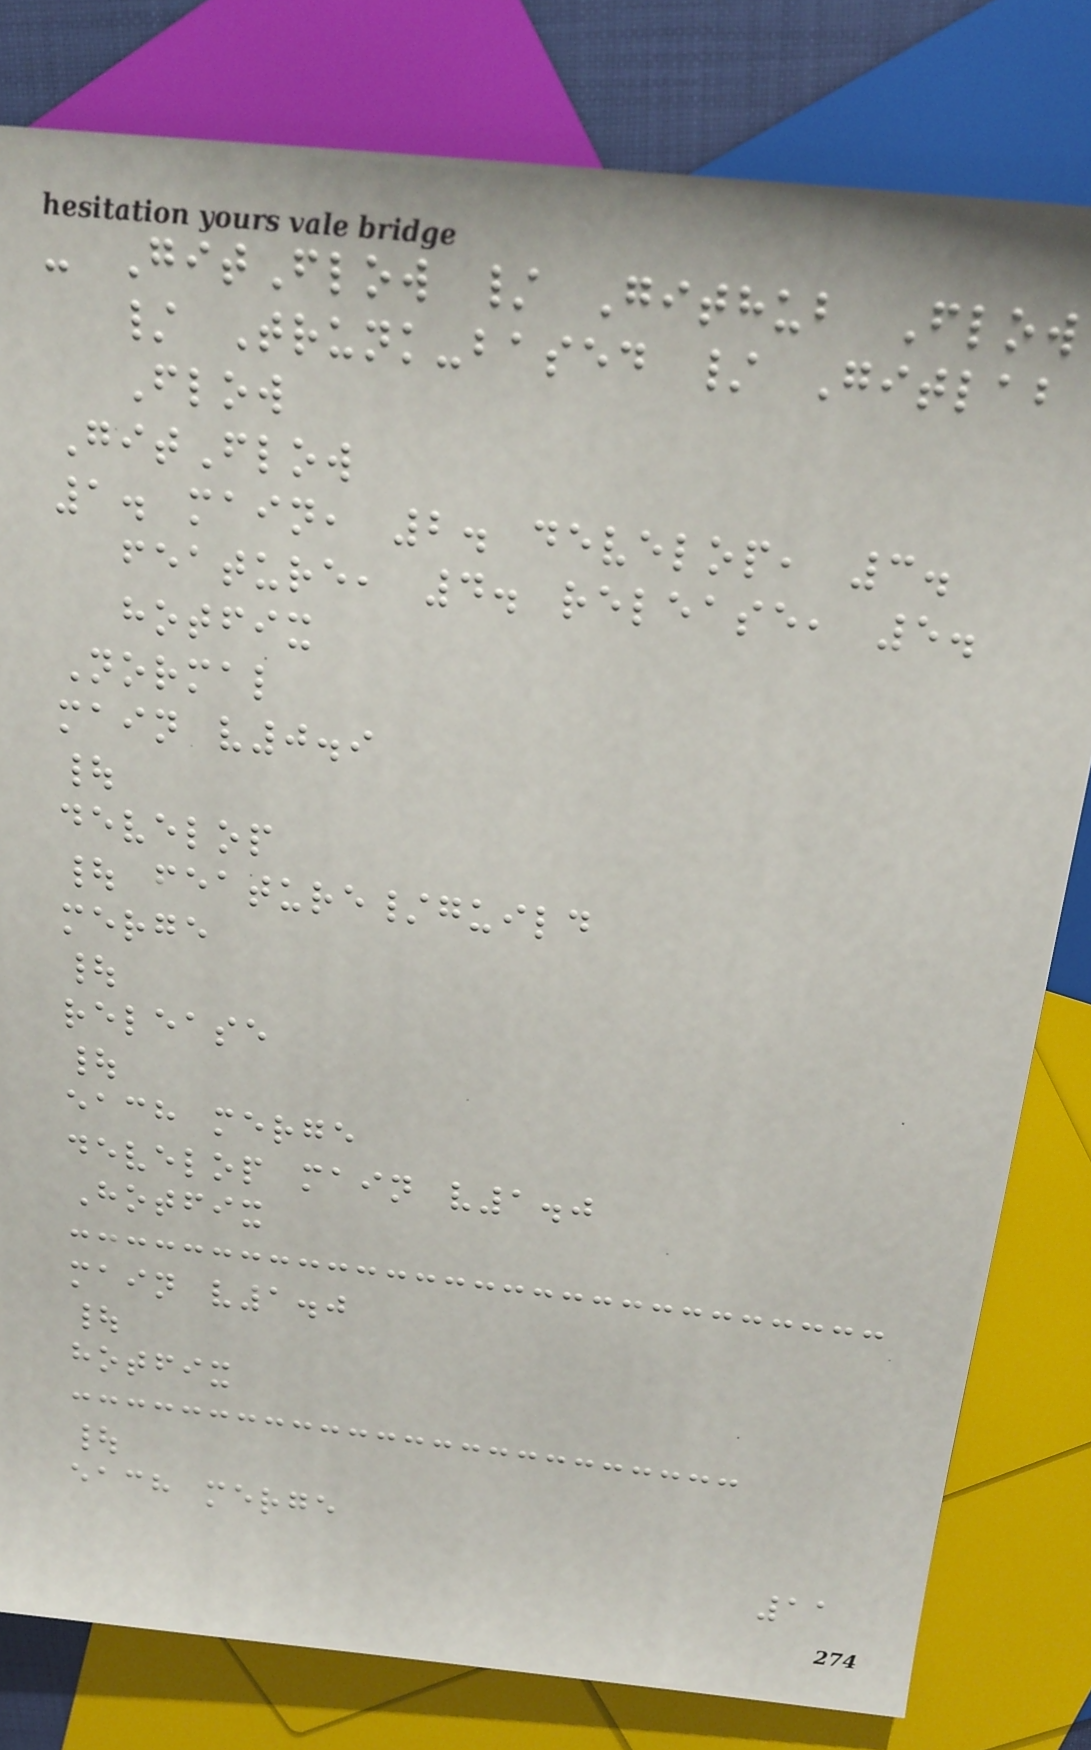- GitFlow / Github Flow
/ Trunk-based / Gitlab
Flow
GitFlow
1. main, 2. develop, 3.
feature, 4. release, 5.
hotfix
Normal
main v0.9
|
develop
| feature/guild
merge
|
release
|
each merge
develop main v1.0
Hotfix
main v1.0
|
hotfix
|
each merge
11
